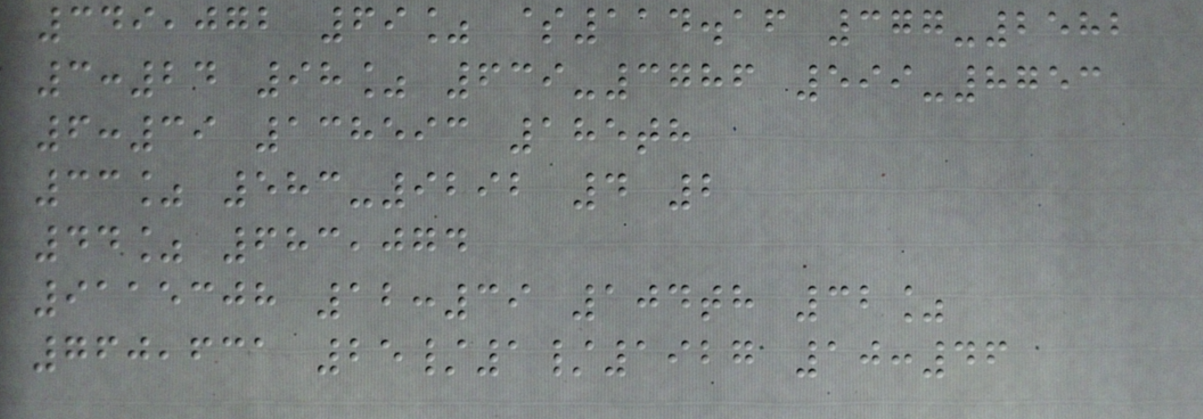349,072 69% $114.16 377-2582
3:24 98% 639-3786 599-8753
6:39 138593 185th
33% 583-9292 4 2
44% 683,074
9115308 12:39 104th 32%
760,631 25/1/1927 10:46
